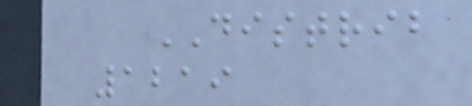DISTRIB
1219
